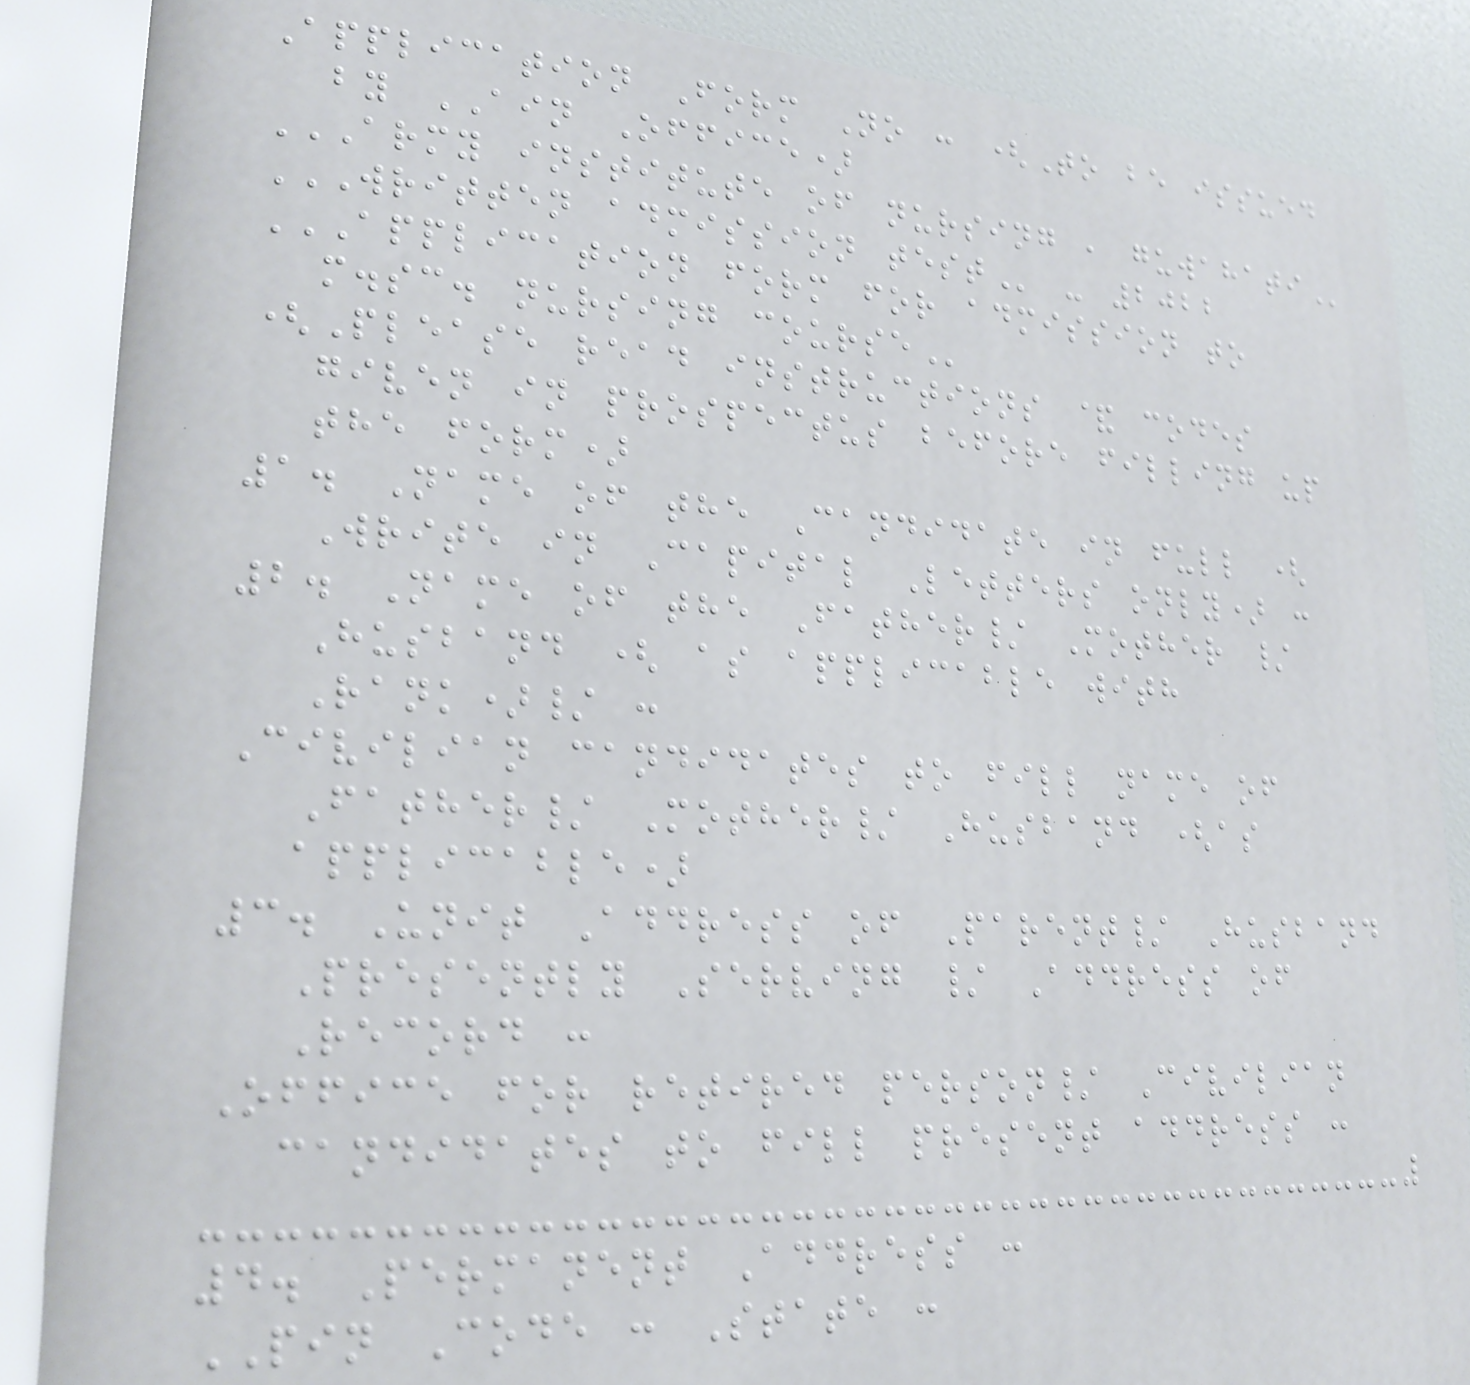Application Form No : (To be issued
by AIN Office)
ARMY INSTITUTE OF NURSING , GUWAHATI
WRITTEN ADMISSION TEST - 2022
APPLICATION FORM FOR ADMISSION TO
M.SC. NURSING COURSE
(Please read instructions & codes
given in prospectus before filling up
the form)
1. Name of the Candidate in full (
Write in Capital Letters only) :
2. Name of the Father/ Mother /
Husband ( as applicable with
Rank)/ :
Civilian candidates to fill name of
Father/ Mother/ Husband (as
applicable)
3. Unit Address of Parent/ Husband
Presently Serving / Address of
Record :
Office for retired person/ Civilian
candidates to fill present address :
4. Permanent Address :
PIN Code : State :
